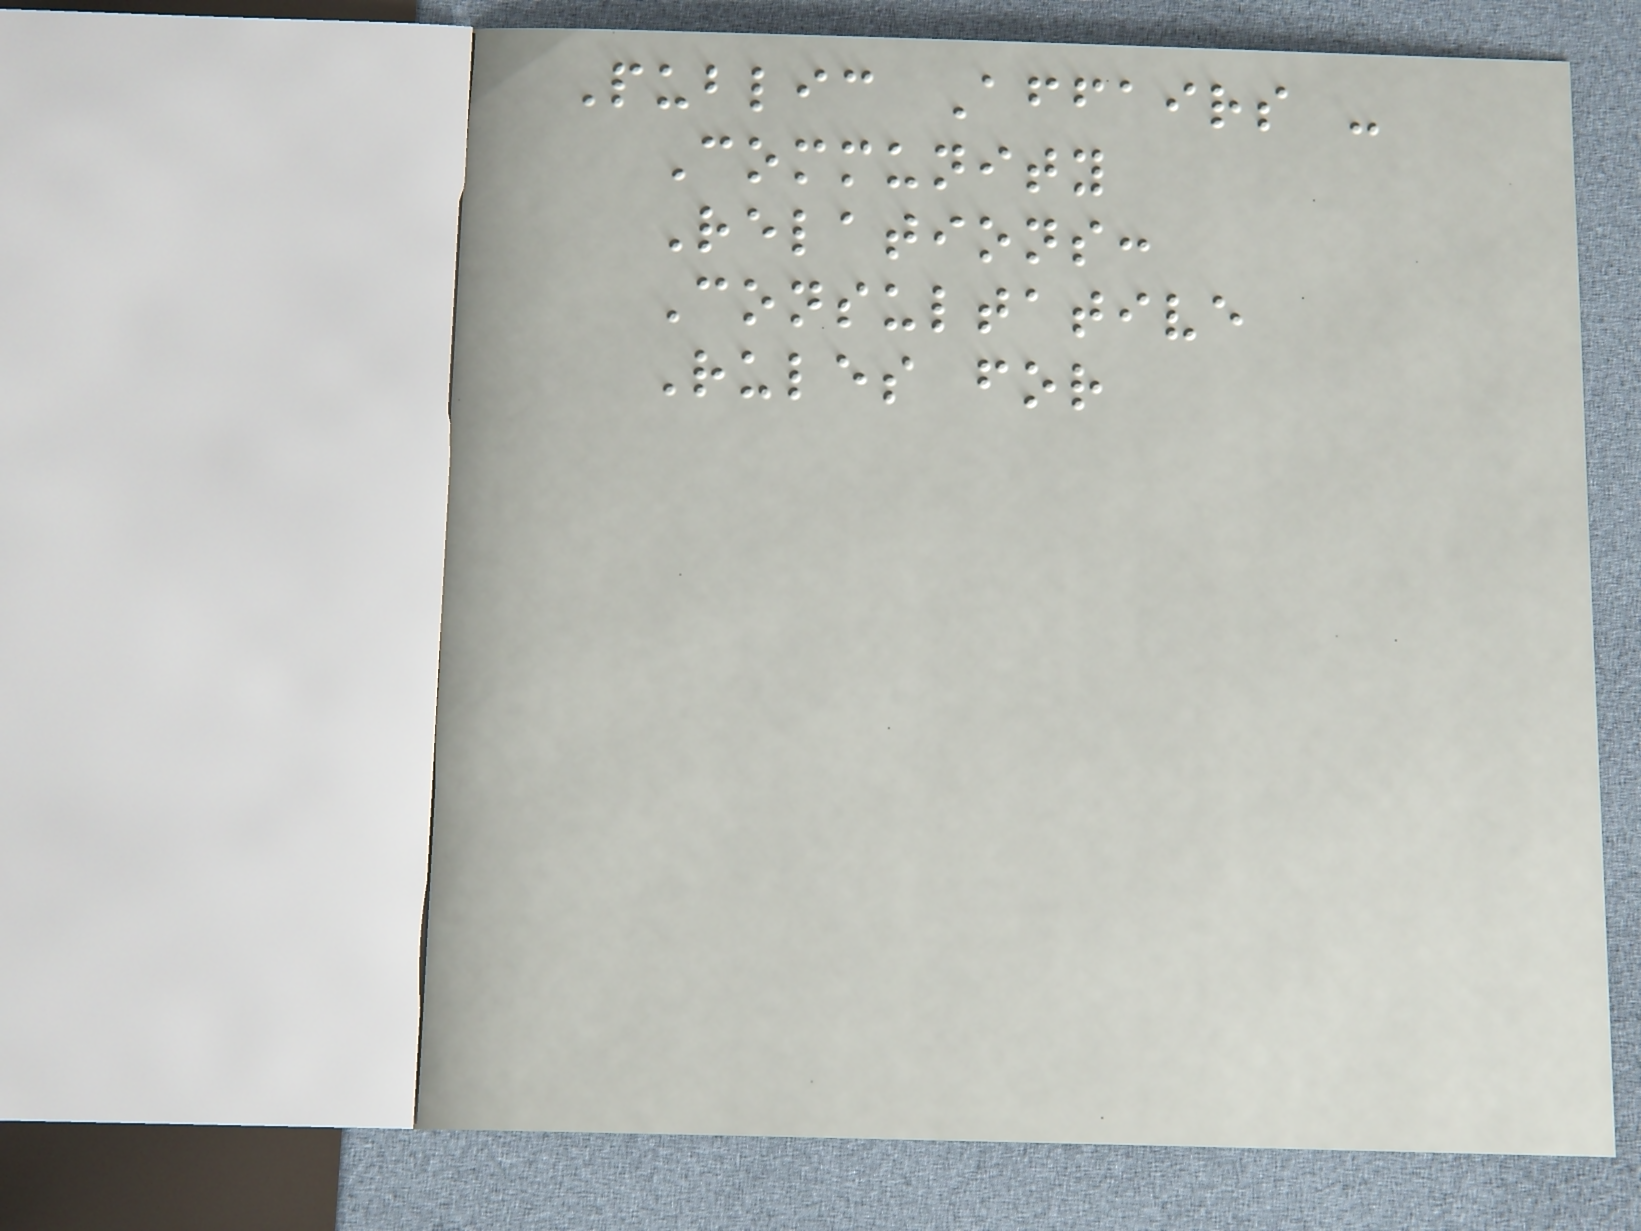Public Affairs -
Community
Relations:
Consultative
Rules for
